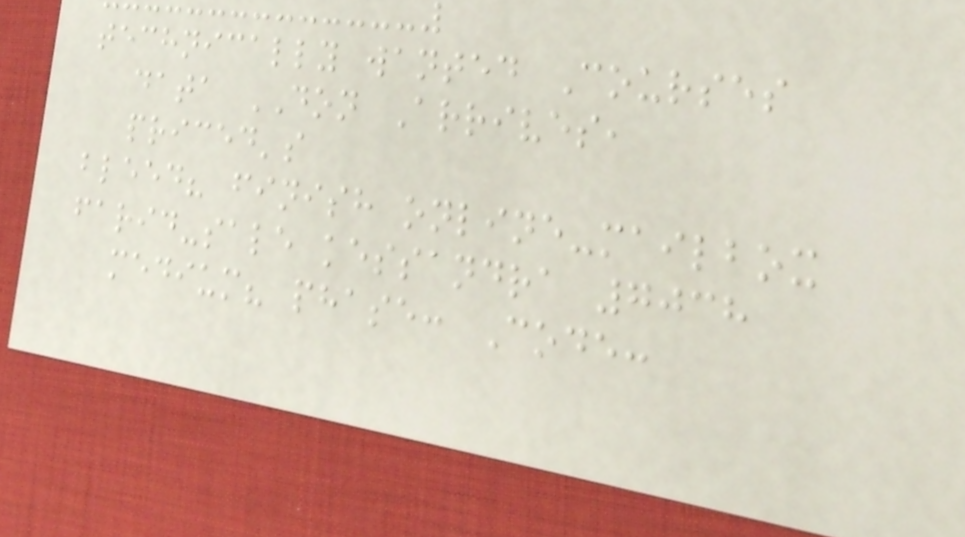technically wanted Courses
data DON Arrives,
priced's
bleed? finish online-mailbox
farid-sale kessandra 7038
medium? phase: Code:
